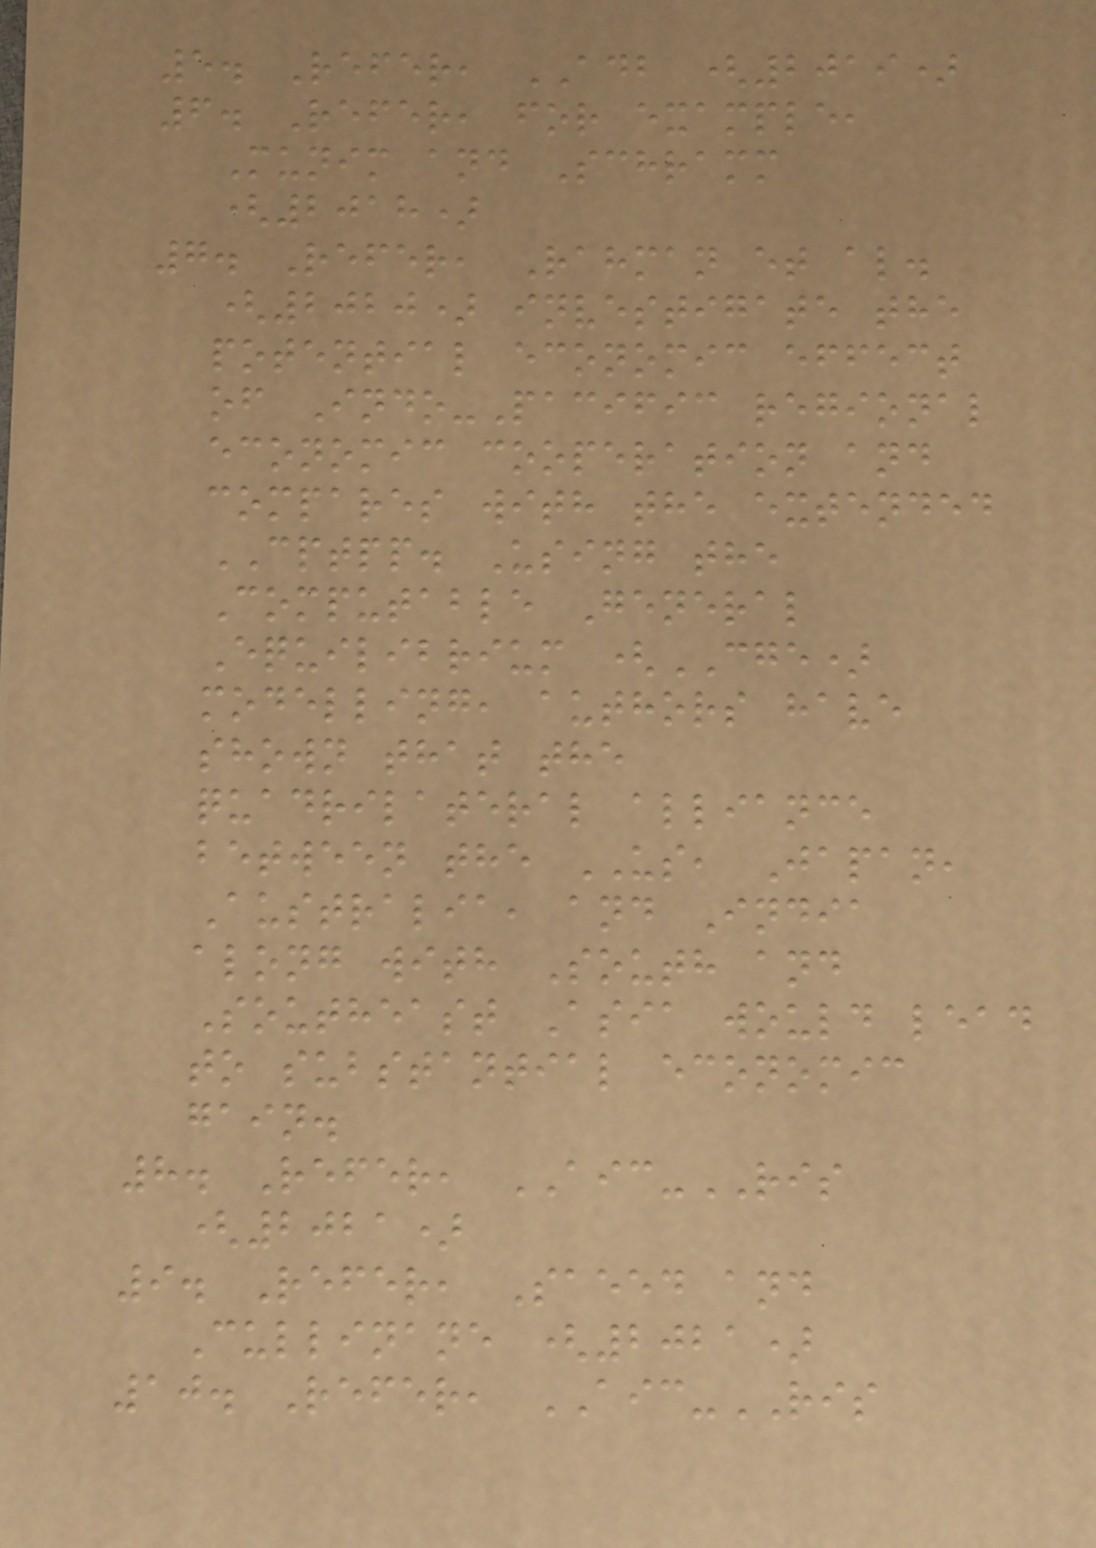5. Refer, ADB (2019)
6. Refer, for example,
Munim and Schramm
(2018)
7. Refer, Rahman et al.
(2020) investigate the
potential economic effect
of Indo-Pacific regional
economic cooperation and
compares with the extended
CPTPP. Using the
Computable General
Equilibrium (CGE)
modelling, authors have
shown that the
quadrilateral alliance
between the US, Japan,
Australia, and India
along with South and
Southeast Asia would lead
to substantial economic
gain.
8. Refer, AIC-RIS
(2021)
9. Refer, Saeed and
Cullinane (2021)
10. Refer, AIC-RIS
